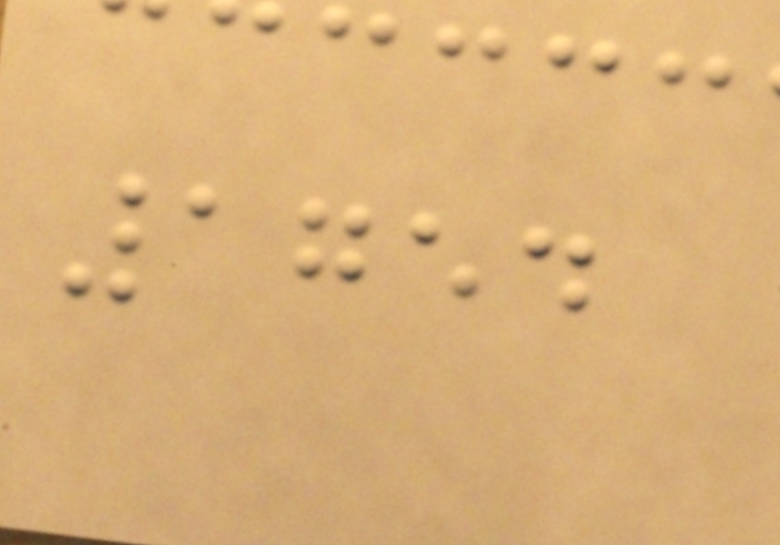1754
